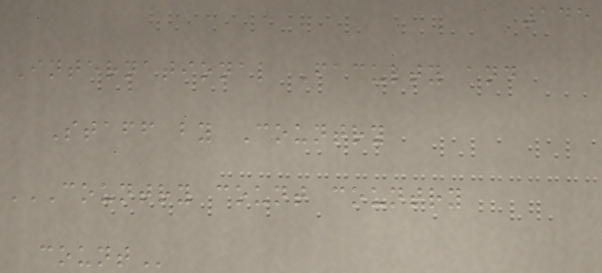145
International Faculty and
Staff by Country
COUNTRY COUNT COUNTRY
COUNT
